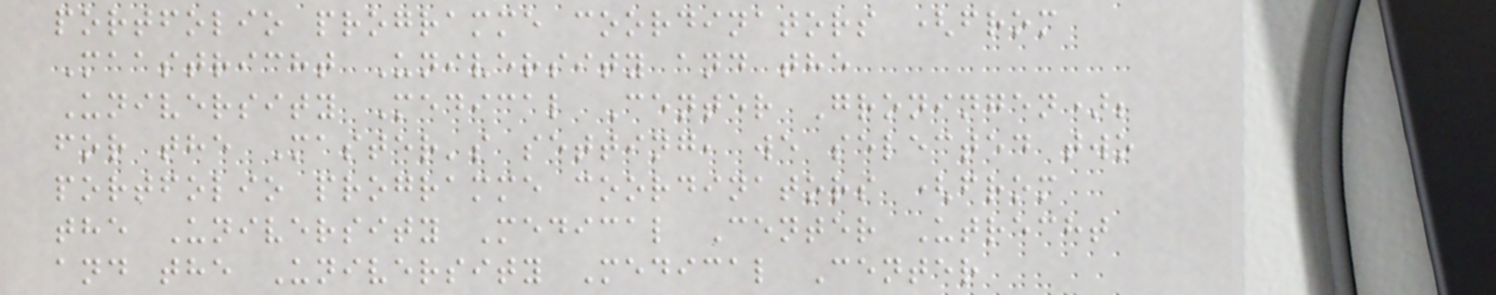portfolio programme coordinators (from
Maastricht University and the
University Medical Center Groningen);
for the Master's setting, we selected two
portfolio programme coordinators (from
the University Medical Center Utrecht
and the University Medical Center
